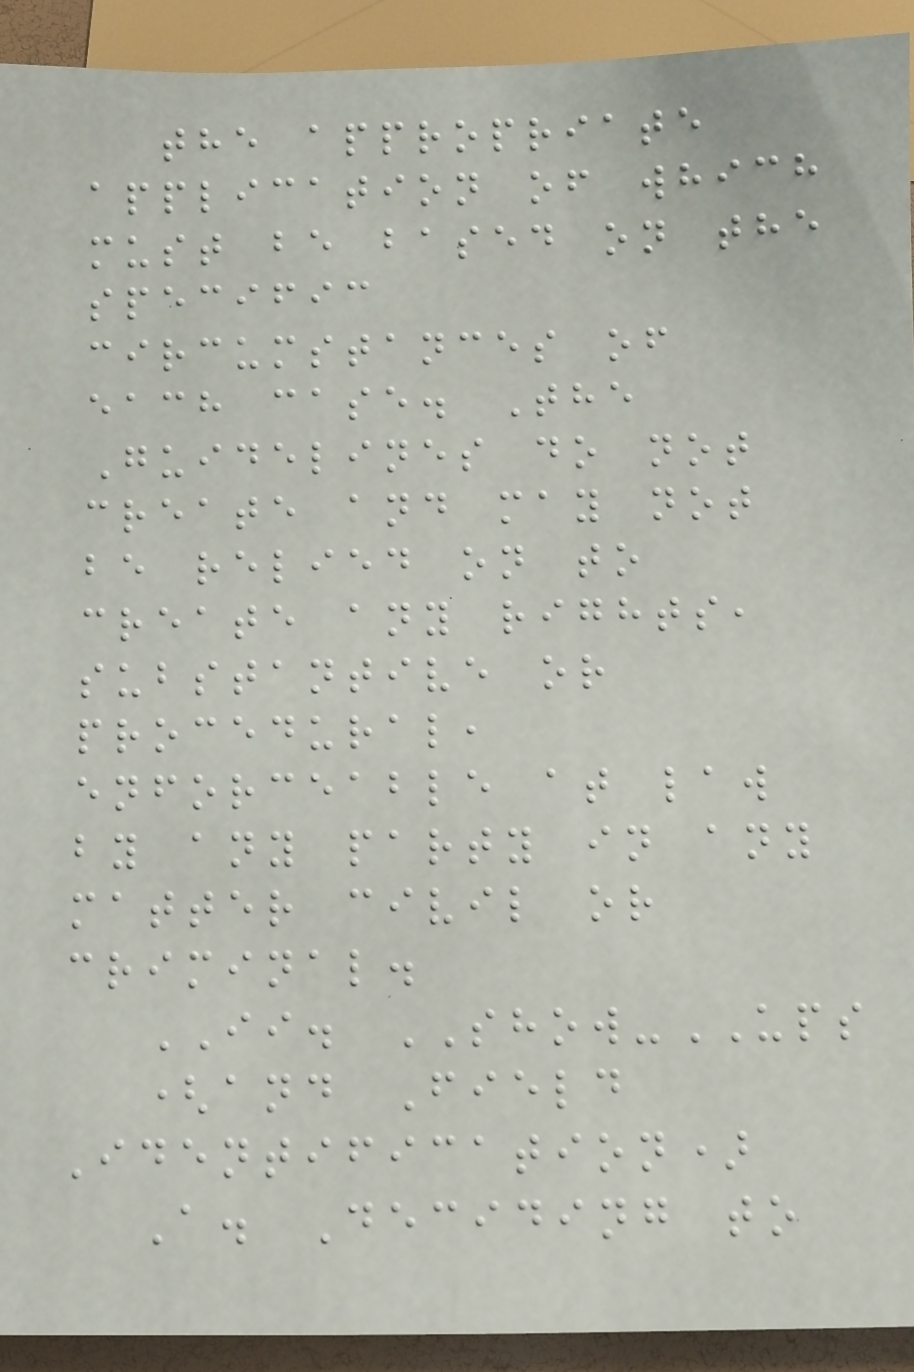the appropriate
application of which
must be based on the
specific
circumstances of
each case. The
Guidelines do not
create and may not
be relied on to
create any rights,
substantive or
procedural,
enforceable at law
by any party in any
matter civil or
criminal.
II. SHOW-UPS
(and Field
Identification)
A. Deciding to
